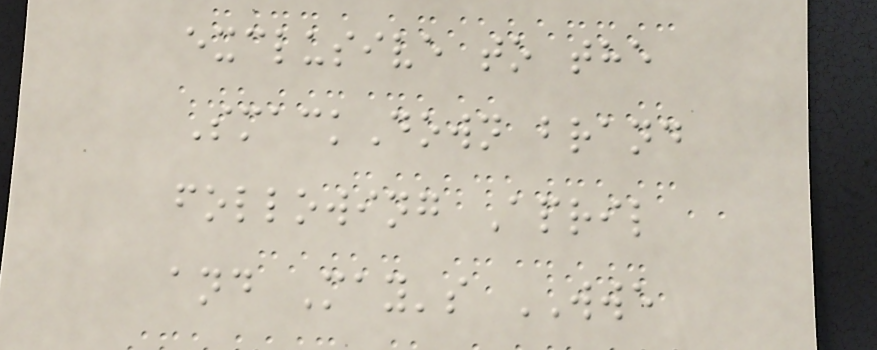exclusive to the
SmackDown brand
following April
and May's WWE
